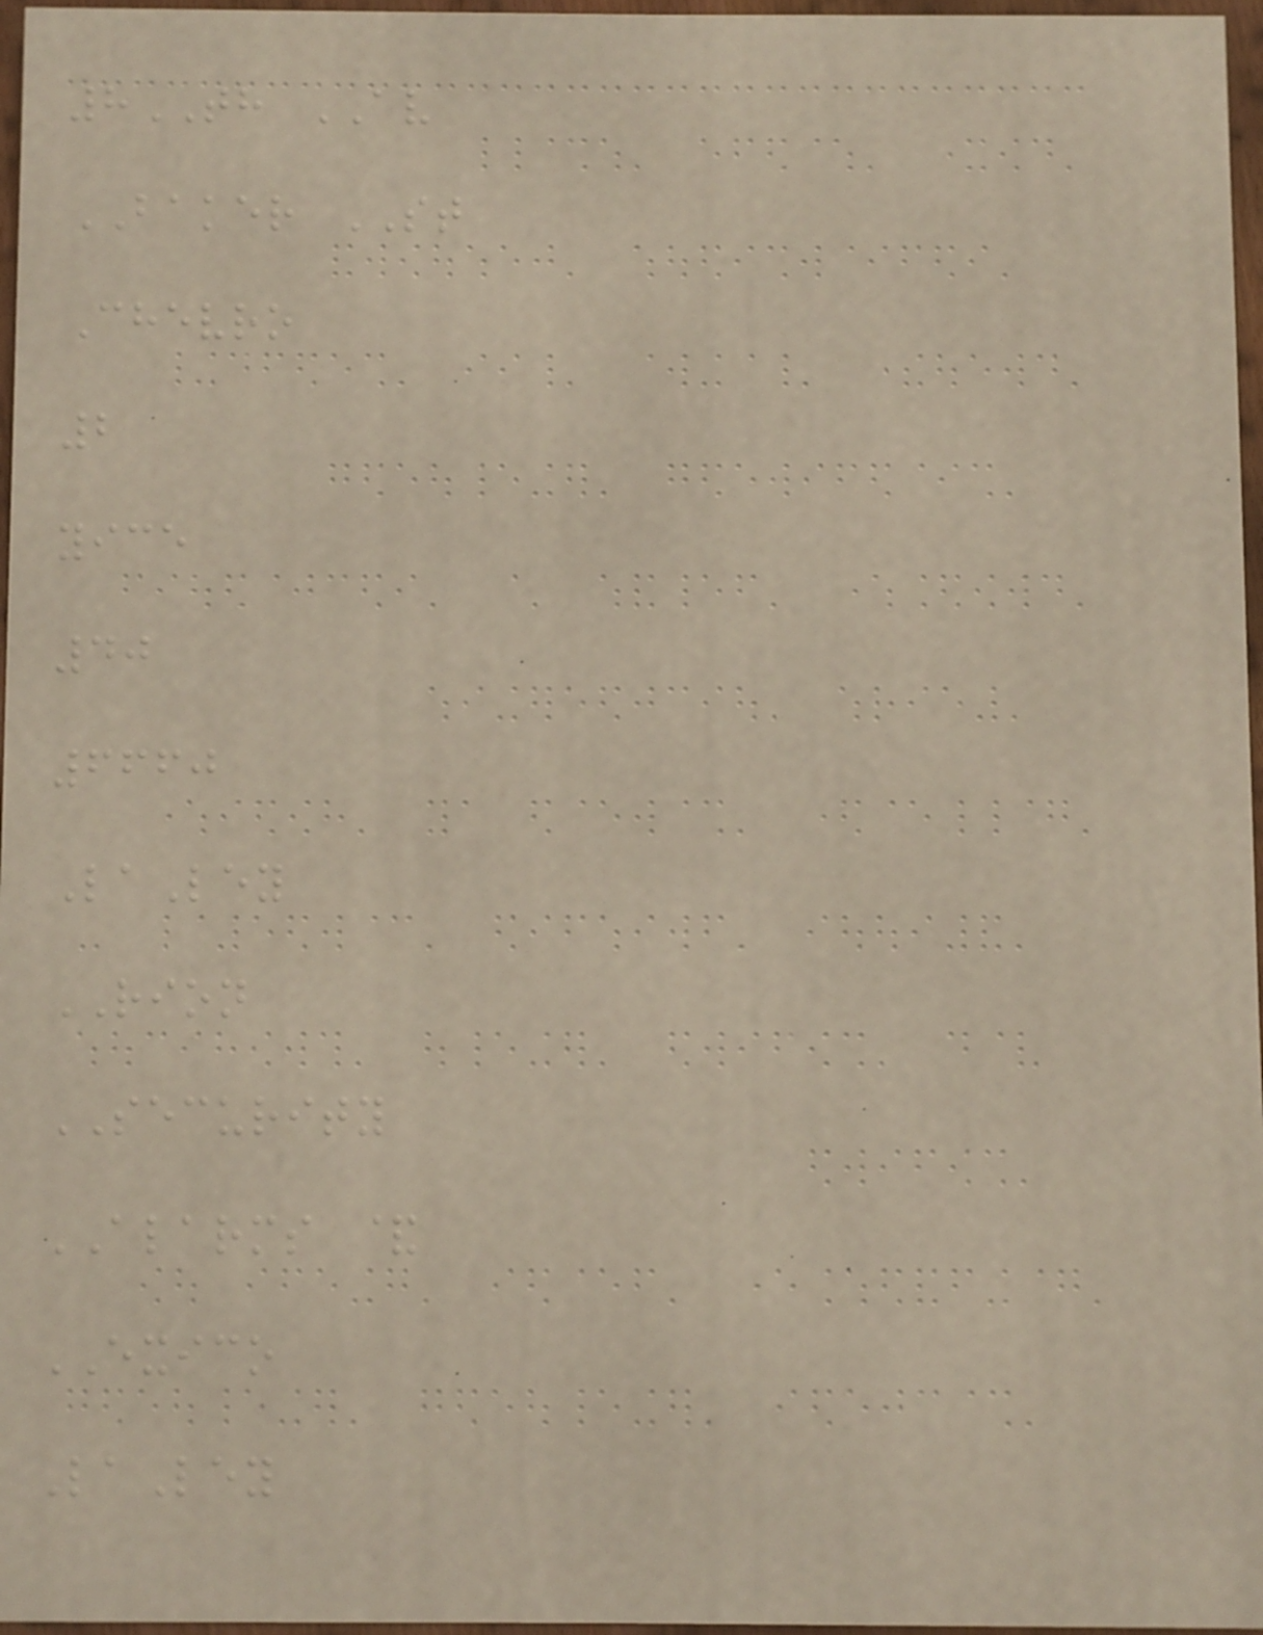8TH AV
BAKER ST
Chevro
2
yice
40
6660
LaLey
RION
SECURITY
ALARMS &
EXICO
LaLey
